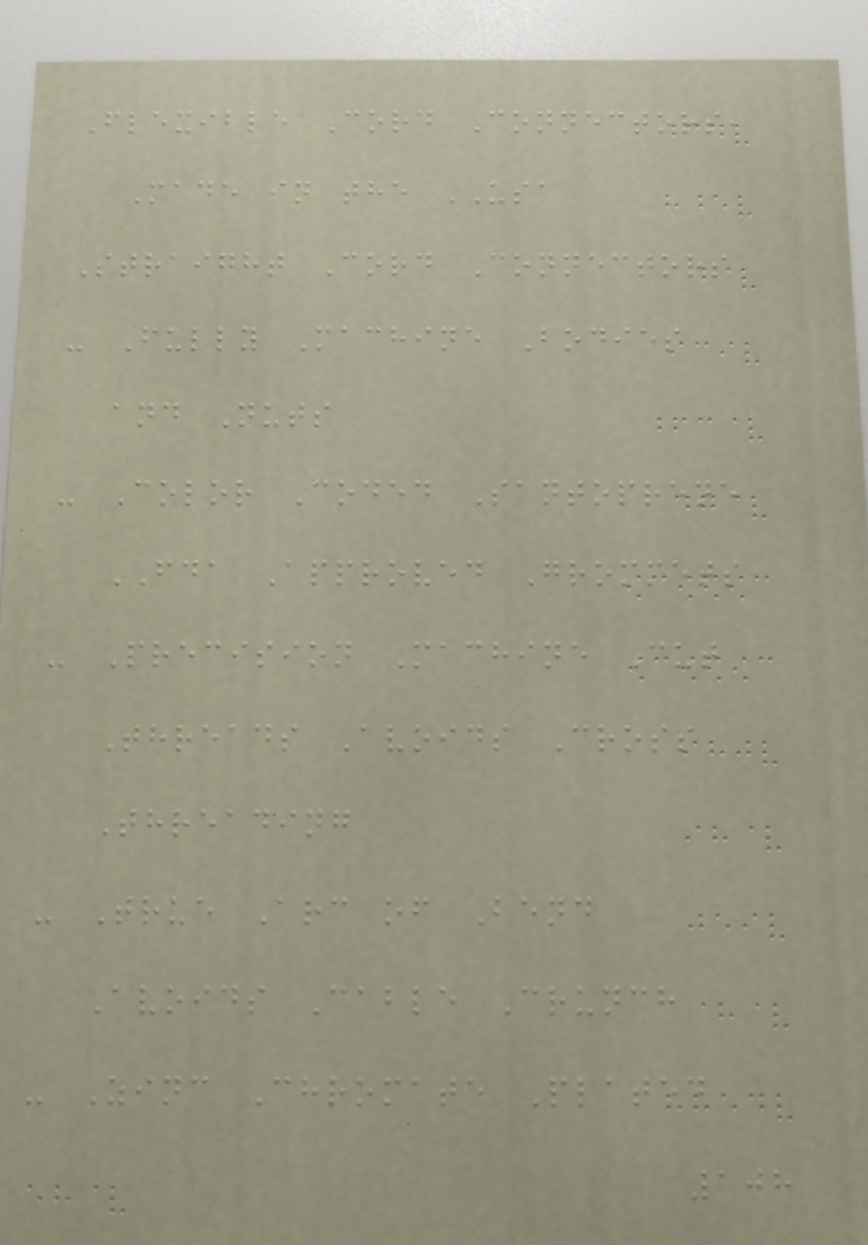Flexible Cord Connectors,
Made in the USA
Straight Cord Connectors
- Fully Machine Bodies
and Nuts
- Color Coded Santoprene
FDA Approved Grommets
- Precision Machine Cut
Threads Avoids Cross
Threading
- True Arc of Bend
Avoids Cable Crunch
- Zinc Chromate Plated
108
